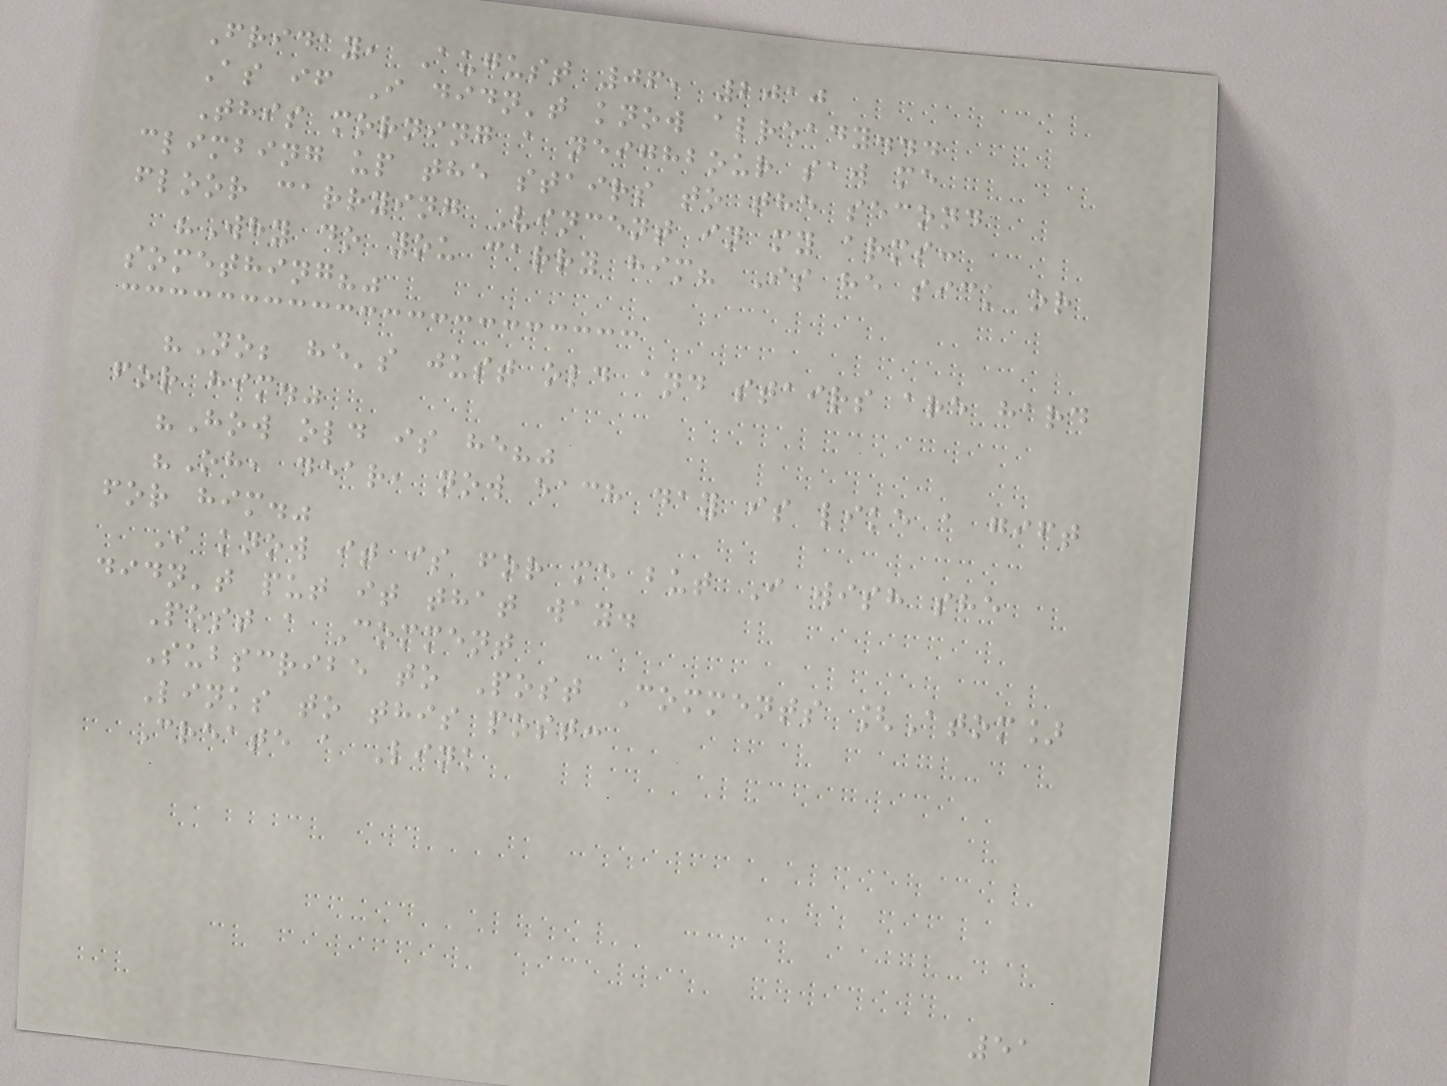Friday, August 06, 2010
As if I didn't know already...
This morning a neighbour saw me
climbing up the stairs to the second
floor carrying Vincent in my arms:
"Why do you carry him? Is he sick or
something?"
"No; he's just old and stairs are hard
for him."
"How old is he?"
"Oh, dear, now each day is like a gift
for him."
I know it is for me but I wish she
didn't put it that way.
Post a Comment
Subscribe to Post Comments [Atom]
Links to this post:
Create a Link
51
